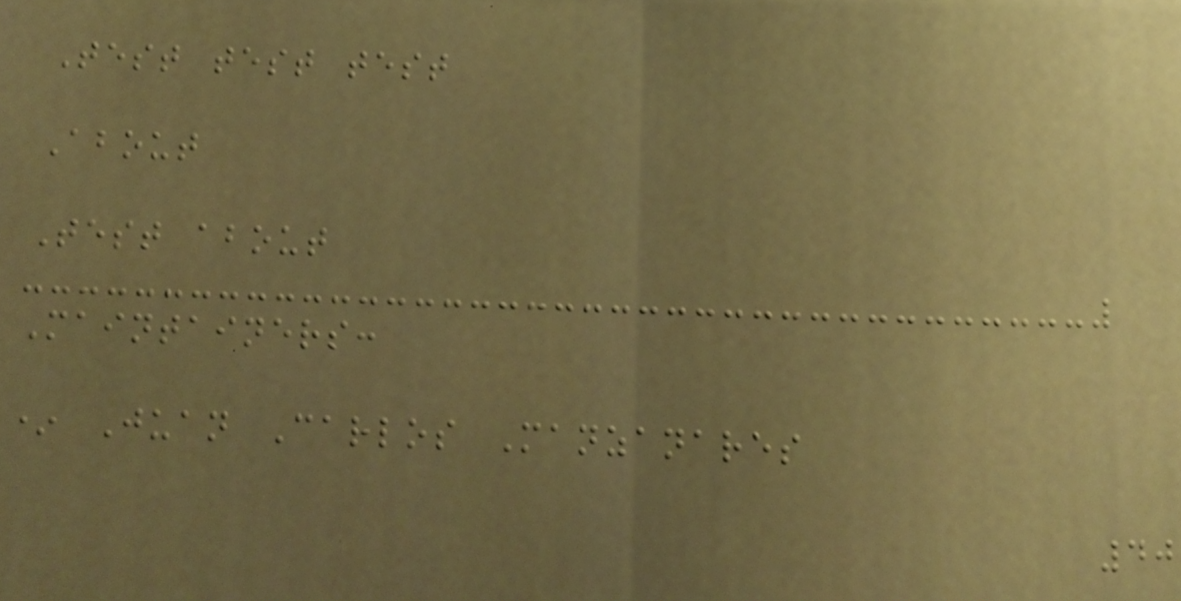Test test test
About
Test about
Maintainers:
* Juan Carlos Manzanares
40
